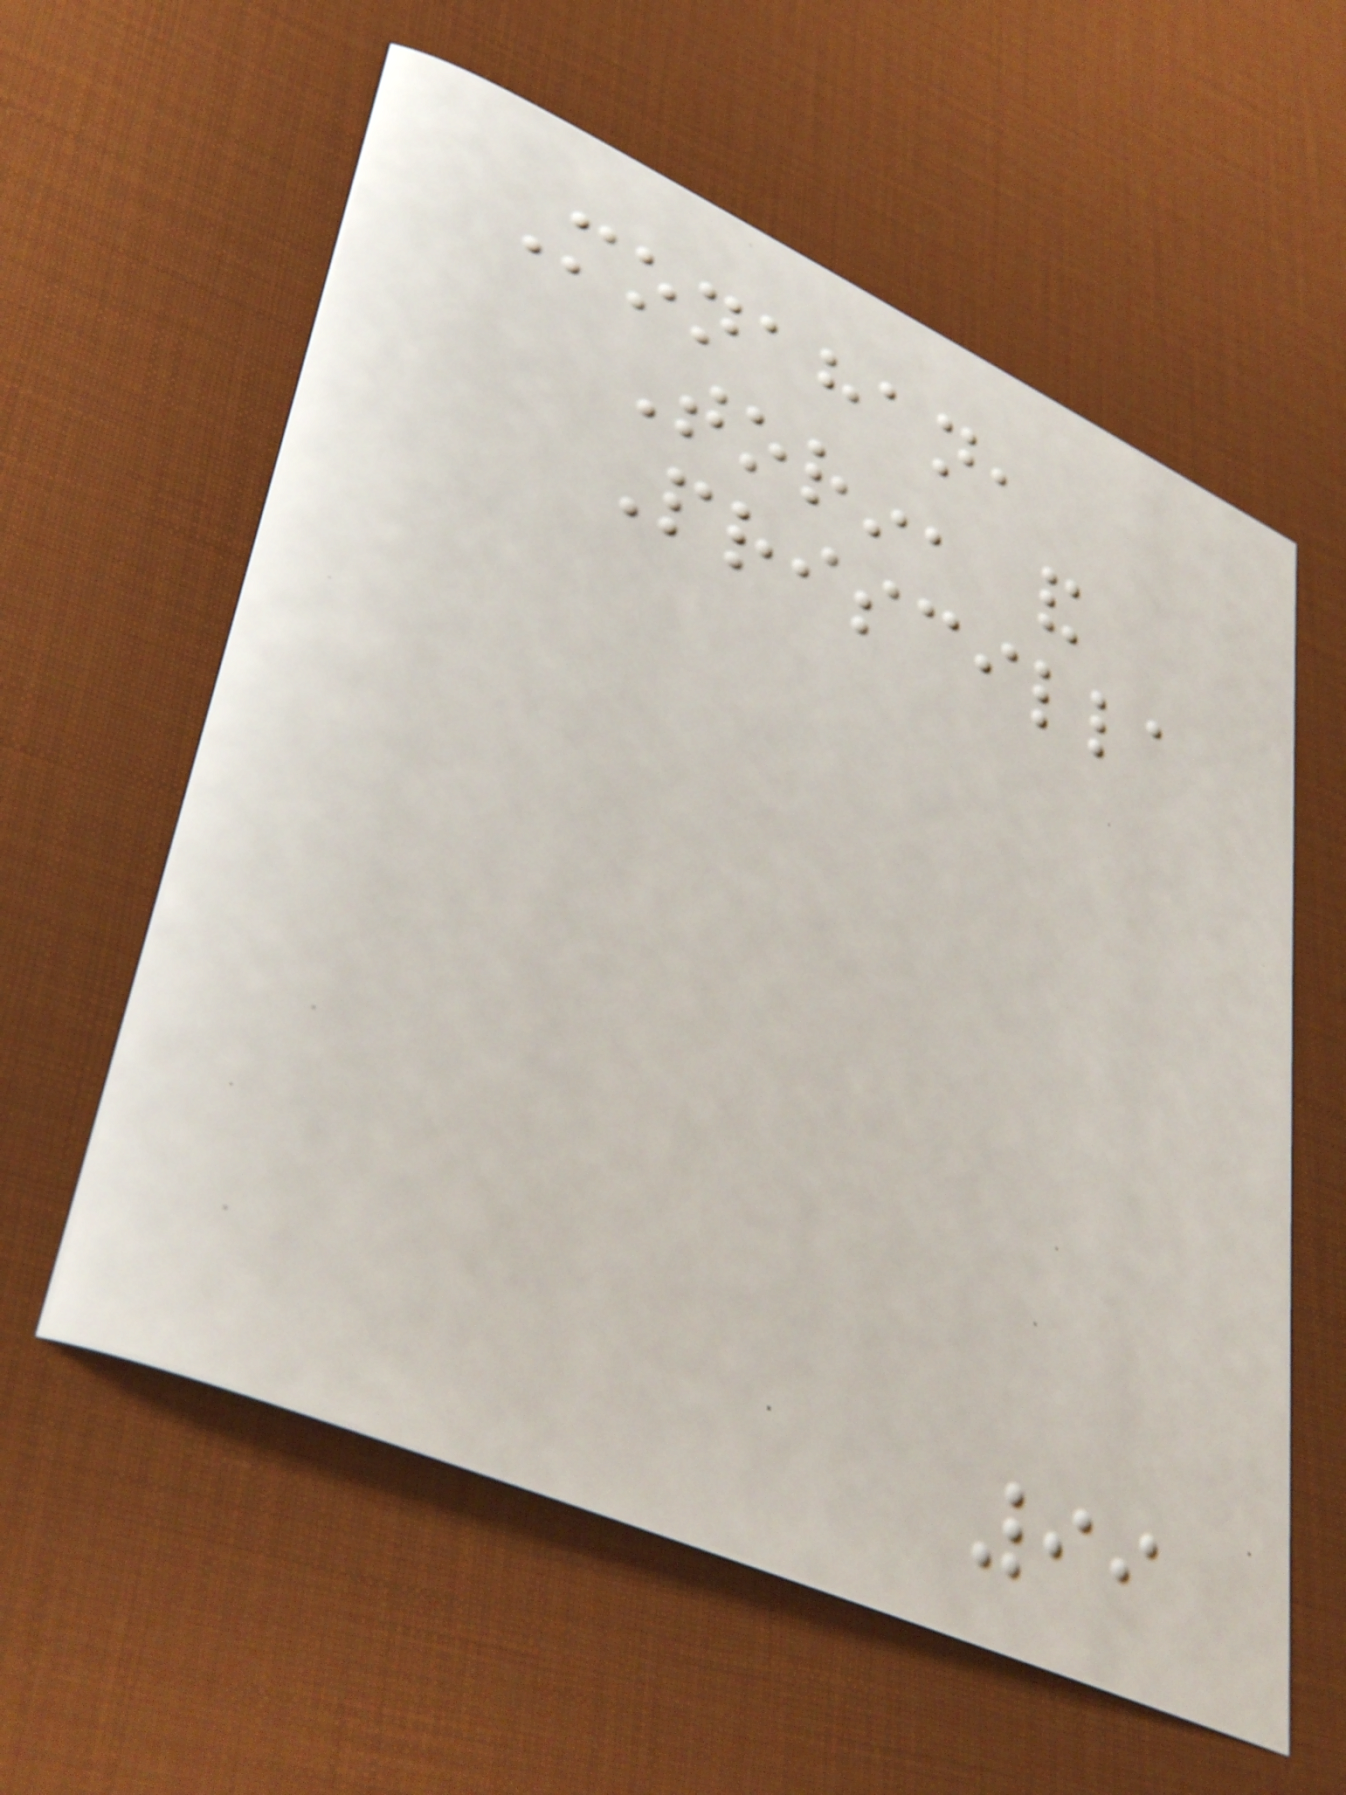Monahan,
Torin, and
Priscilla
99
